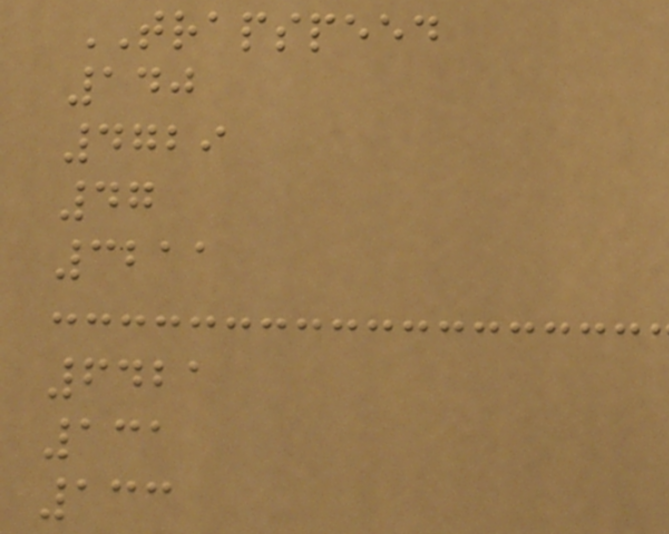TRAPSPEED
140
4729
47
3211
6421
131
133
